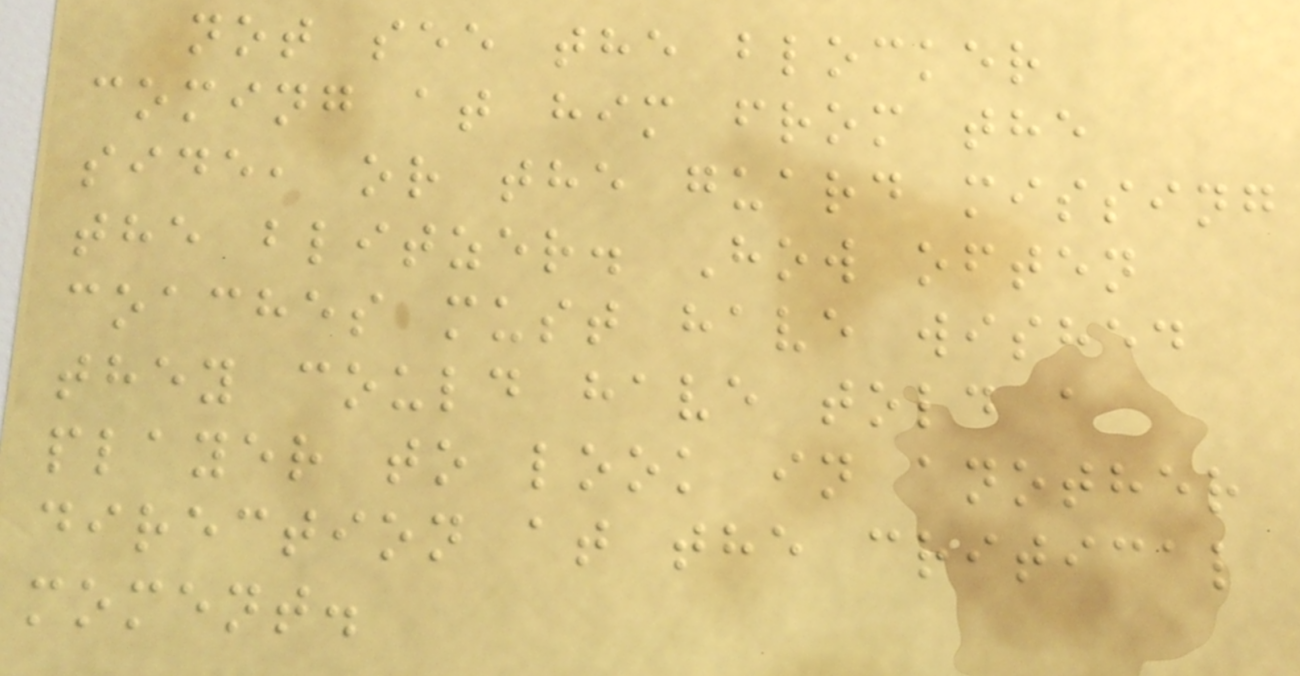not see the blocker
coming at him from the
side, or the guard missing
the blitzer. How often
coaches must have wished
they could have told a
player to look in another
direction at the critical
moment.
